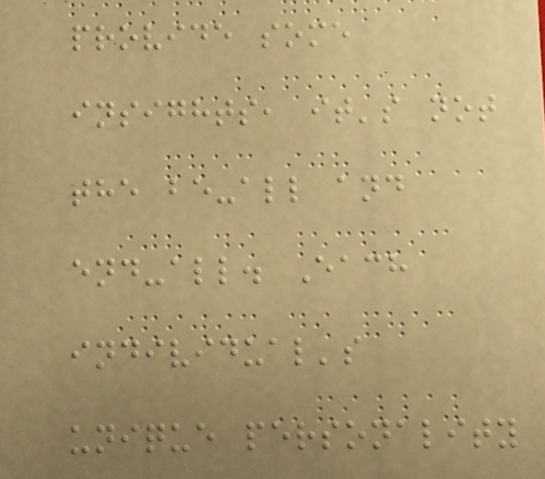provide some
insights, it's not
the be-all and
end-all. Each
individual's
unique personality
